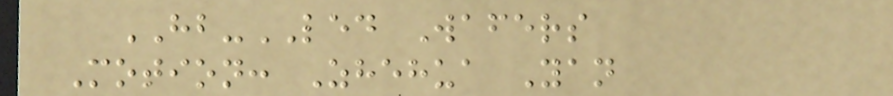HB-LED Wafers
Motion: Zhehua Yan
